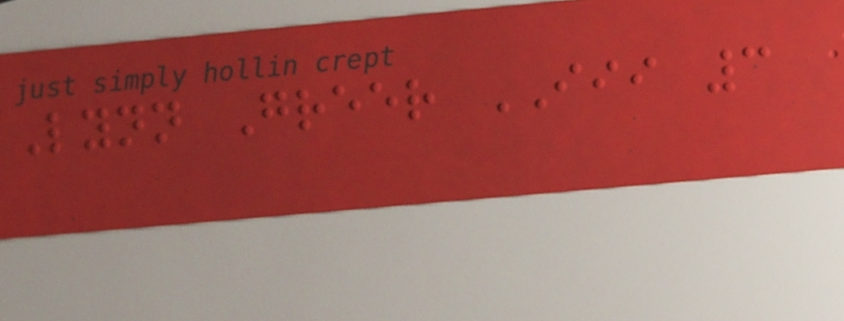Lynn Greer III 3
